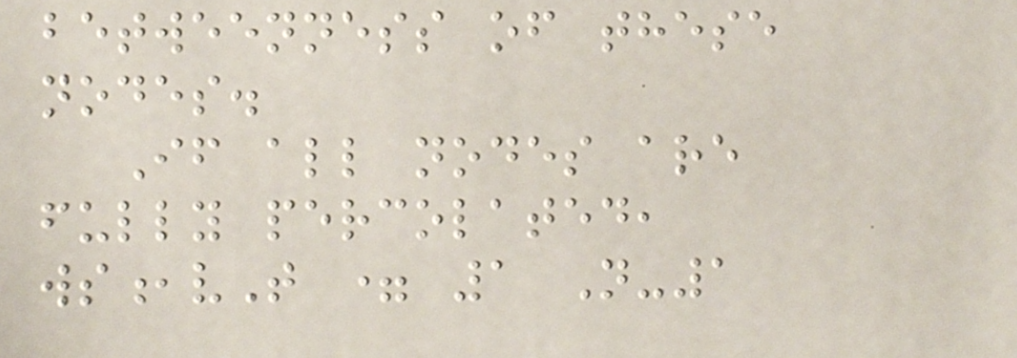betweenness of these
nodes.
If all nodes are
fully percolated,
ws,vT = 1 N-1
